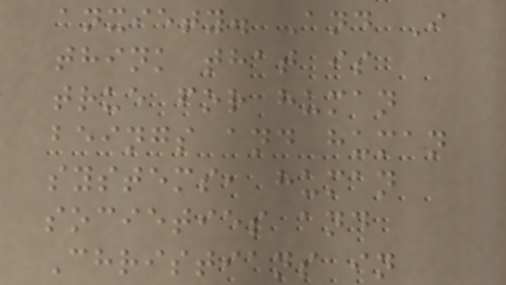anxiety. And I
think that is
true for human
beings and human
systems, human
societies and
Christians in
